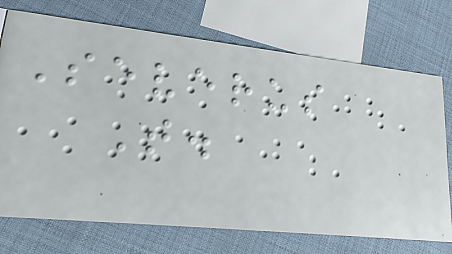Severus
T.
